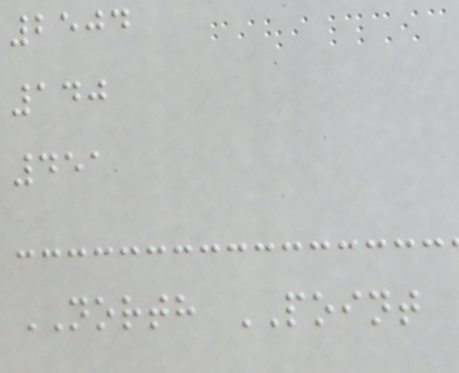2504
140
451
NORTH POINT
